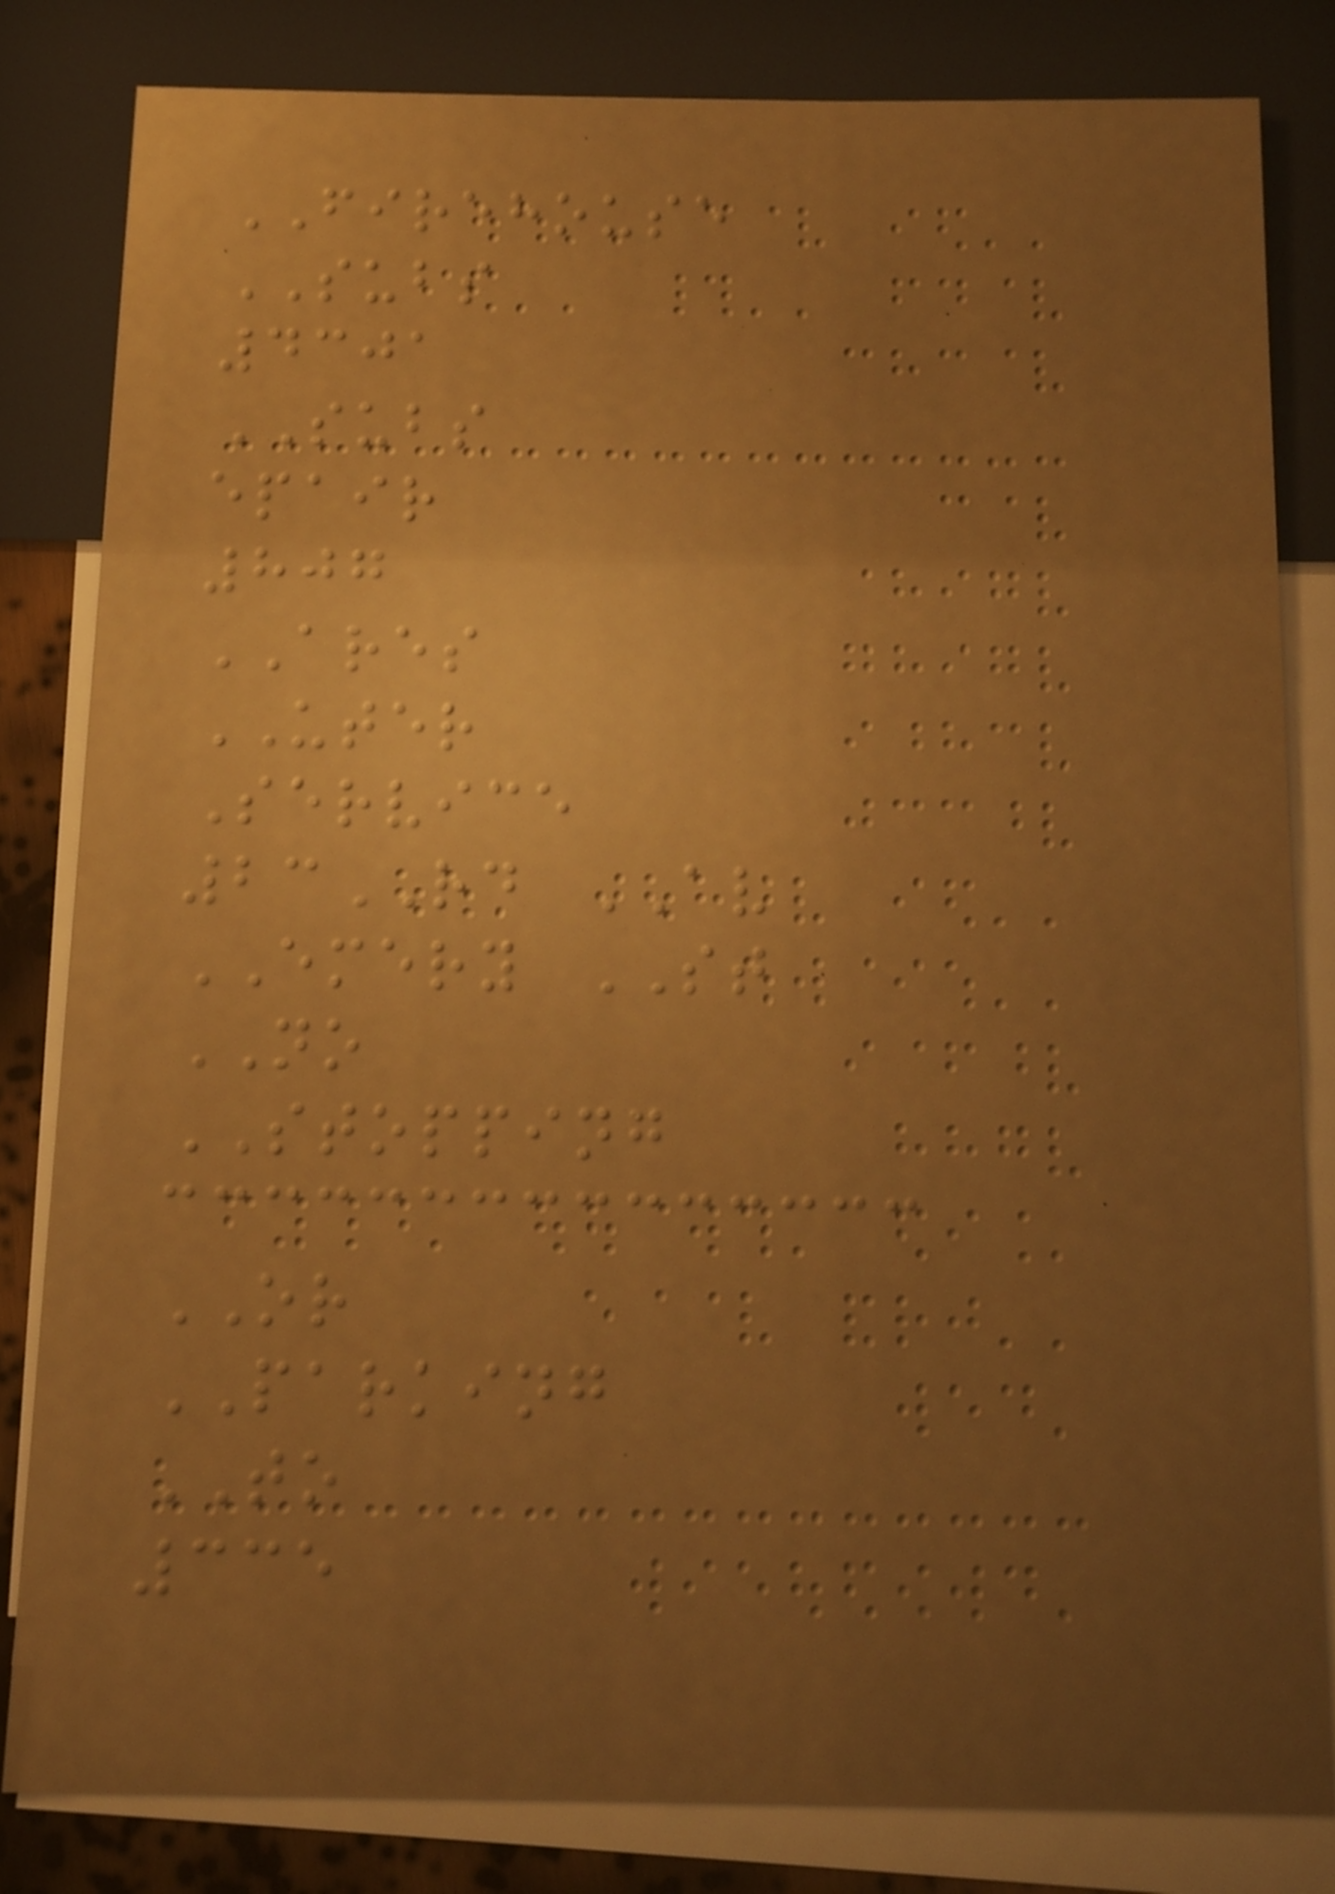FIREHOUSE
SUBS
4301
SUBS
epair
807
ARES
UTER
Service
23RD AV
EMERY ST
NO
STOPPING
OR
PARKING
TO
335
